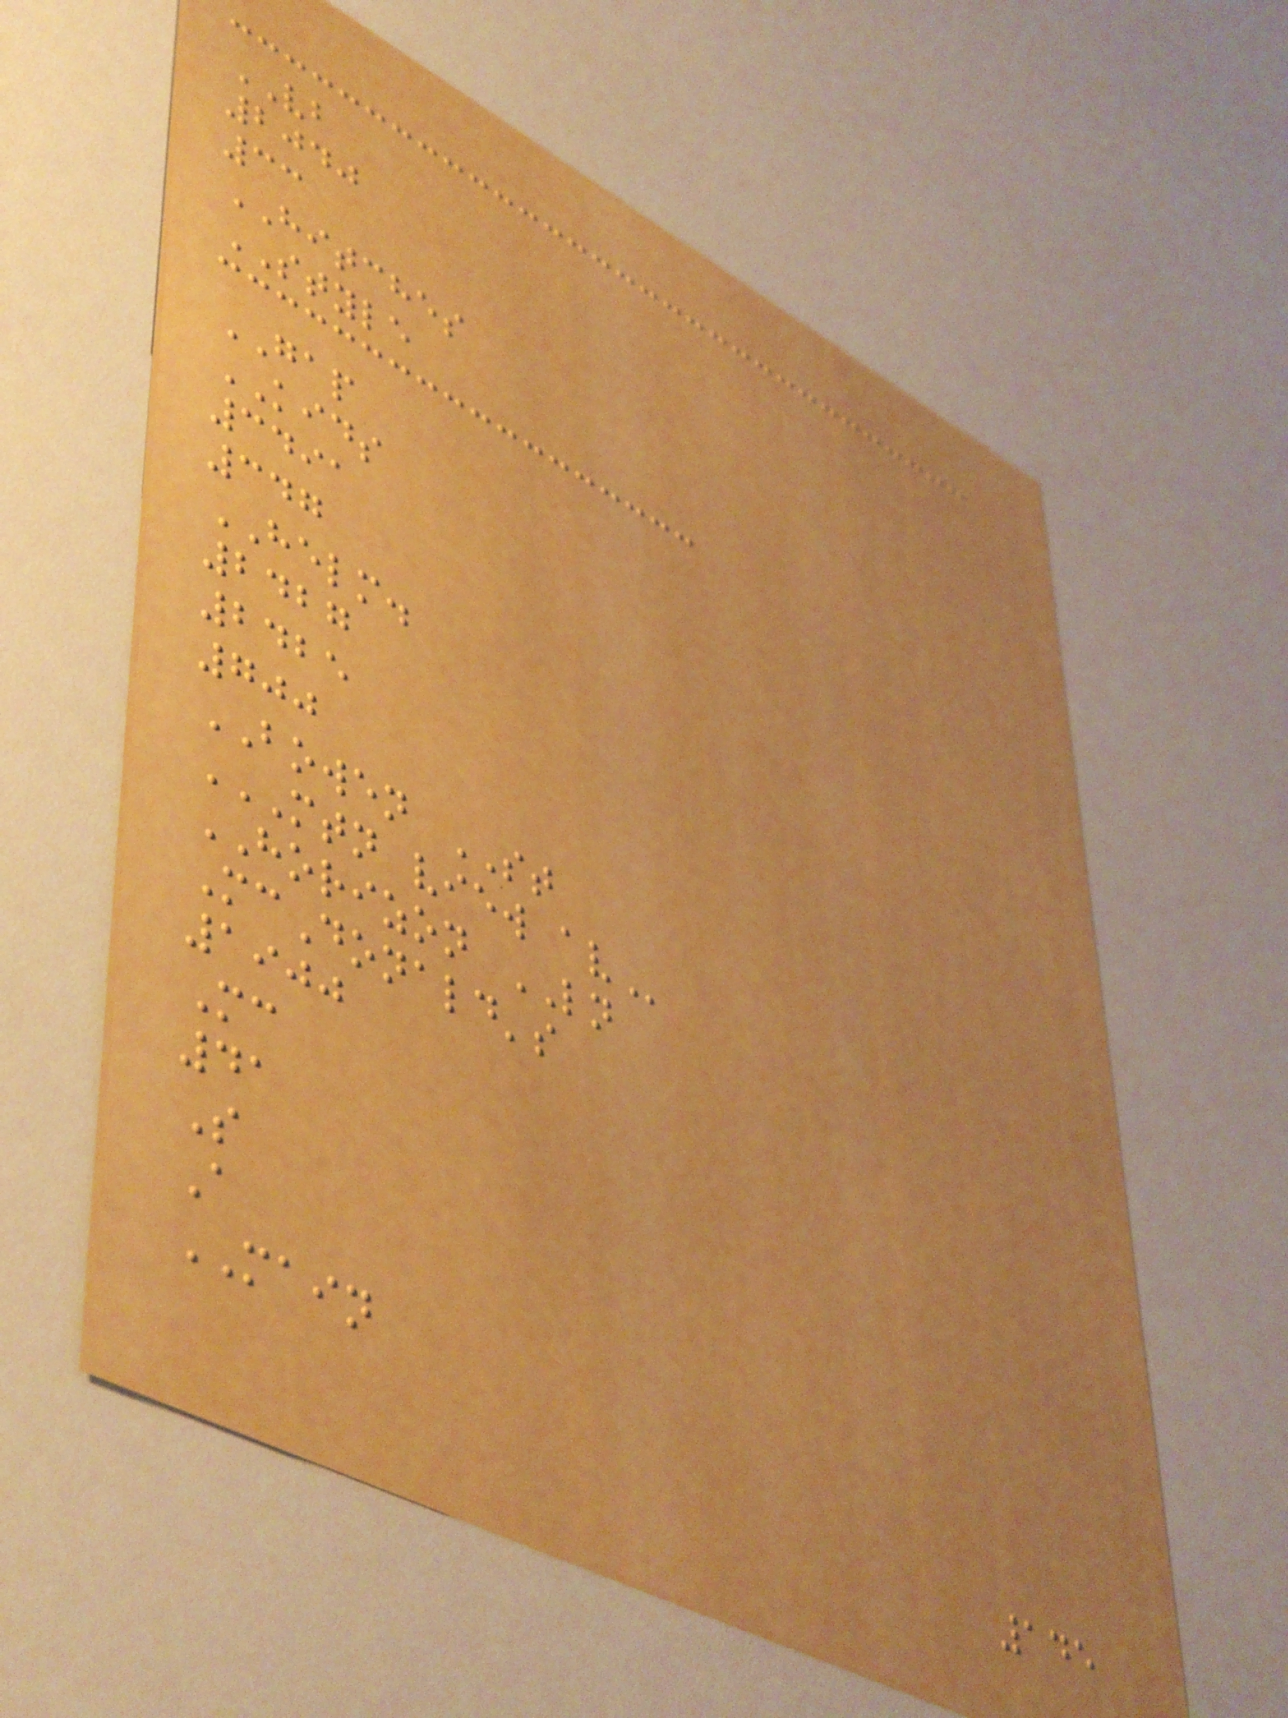VB
2040
33
HITCHES
STYLE
GAP
KIDS
3491
347
HELM.
2427
2425
700
BOWEN ST
MTN VIEW AV
HORIZON LN
McDonald's
1900
Mc
41
S
A
MAIN
145
